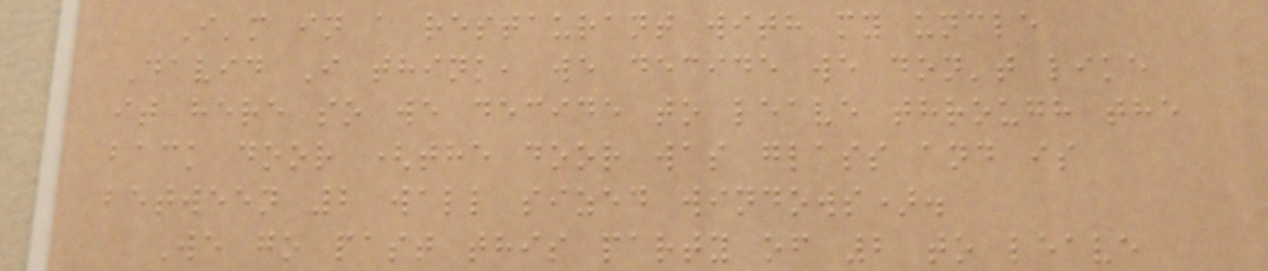I'm in a restaurant with my uncle
David I think, we decide we don't like
it here so we decide to leave through the
back door (the door was glass and is
between 2 wall sized windows).
We go past this party of 2 to leave
